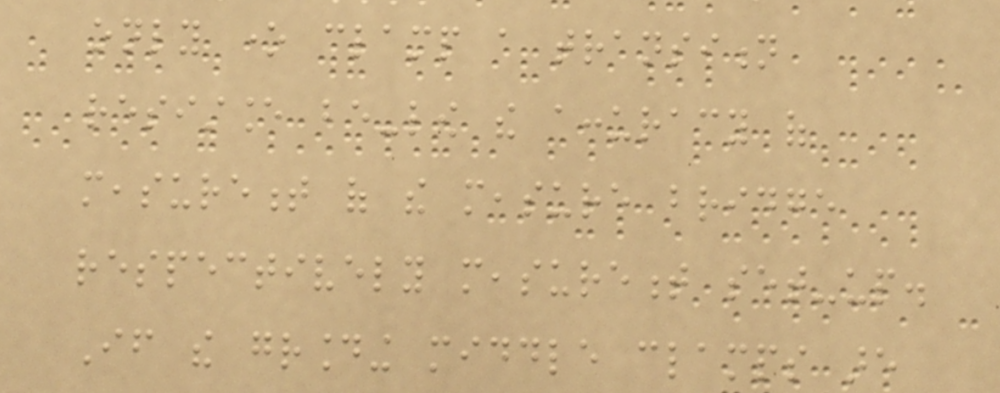only one clamp a transition
resistance be-low the accuracy of
measurement of the measure bridge
respectively measurement set-up.
If the grounding middle clamps are
